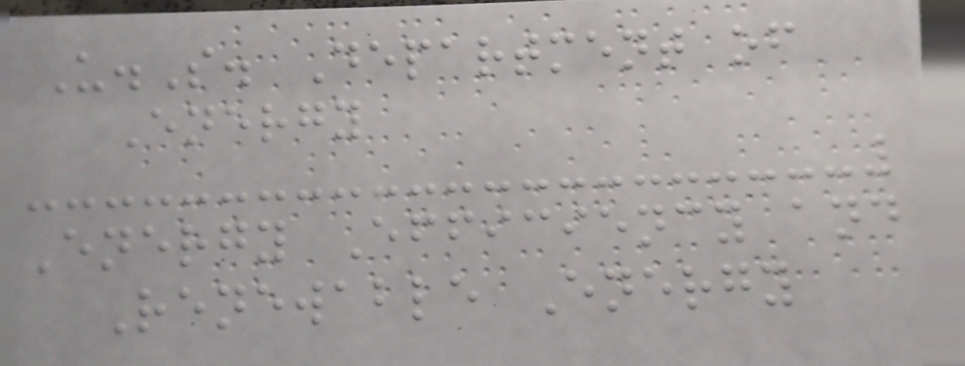U.S. Department of
Energy
Energy Efficiency and
Renewable Energy
